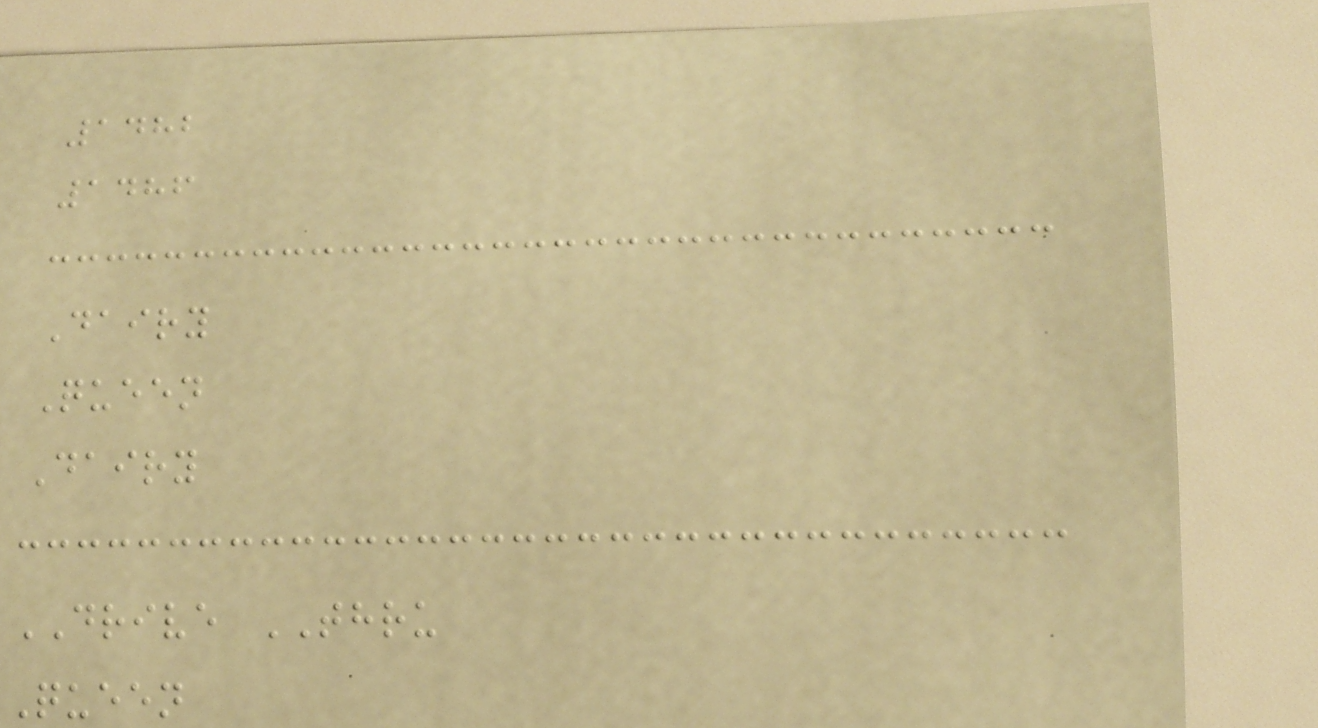1482
1486
Dairy
Queen
Dairy
DRIVE THRU
Queen
